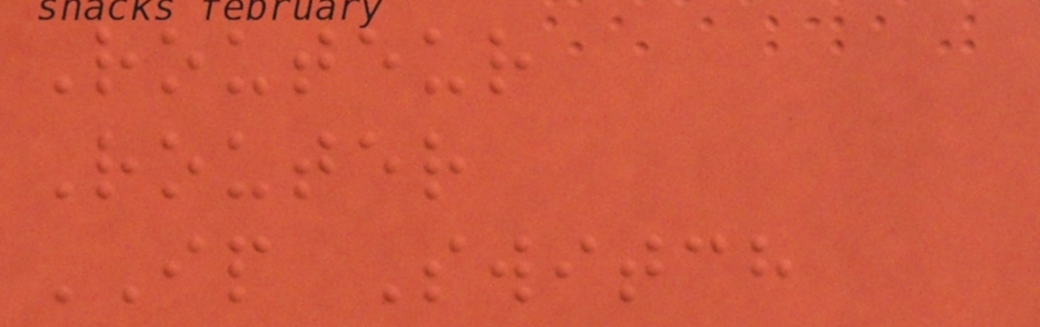Routeur
Router
IP Switch
